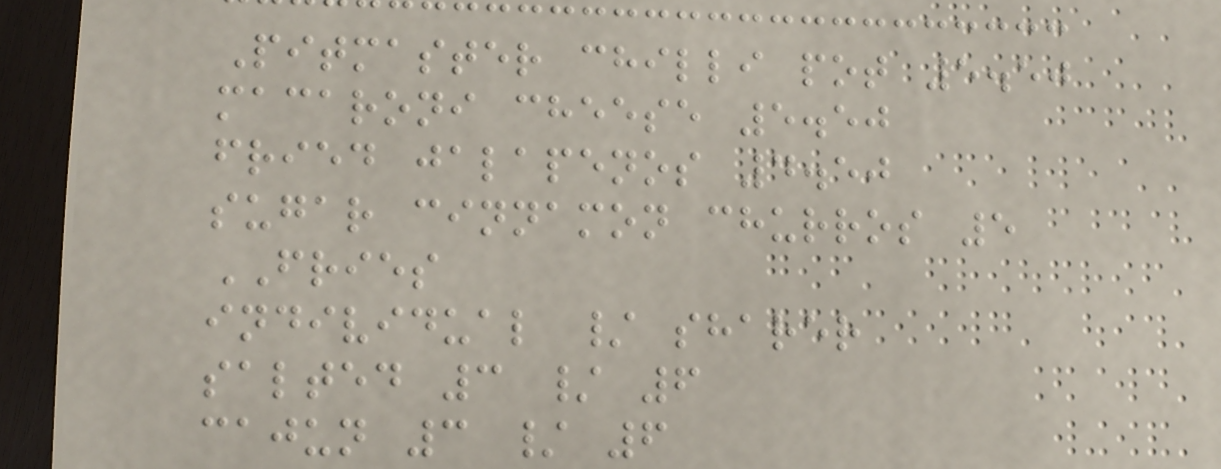Pitmaster chilli pot 5.50
macaroni cheese 5.50
fried jalapenos 4.50
sugar cinnamon churros 5
FRIES
individual / sharer
salted 3 / 6
cajun 3 / 6
